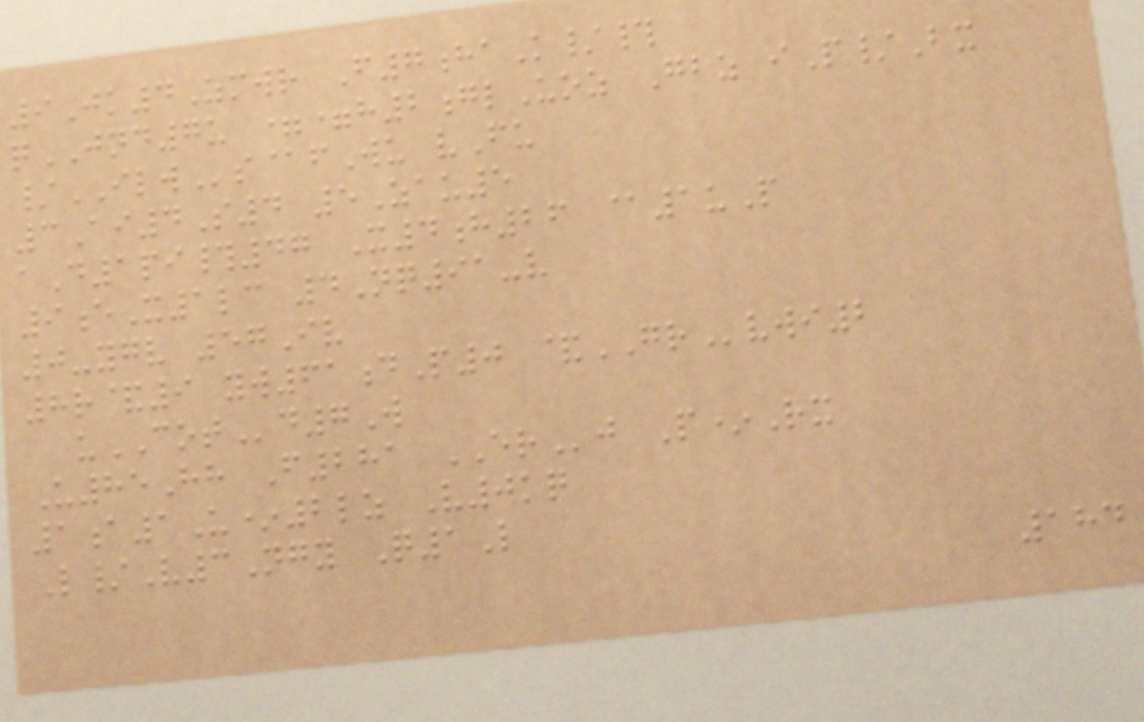9Jk4Zmwr F7haK/#
qJND7u ==h2glUoz Gbz iP/Bx
/ILWs@fWu vFu
3Ai4S4 5Zau5
aD1pi#47 X4h26 @1uP
9eX1lc 4Nq91-v
0-ygv 57Iv
8r&9 yw61dP0 &GRvwi2
uCOTd7W
U85Hh F281 ERj P*Rx
1a1U*2lz V0kq
L/V3Ngy Q1L
184
